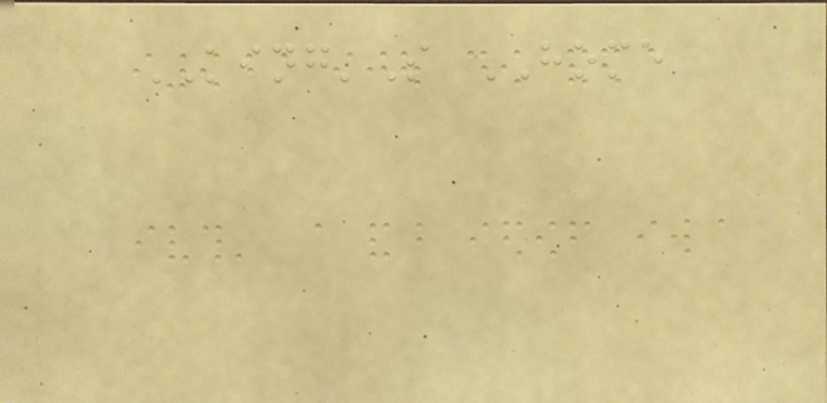KING'S HOME
